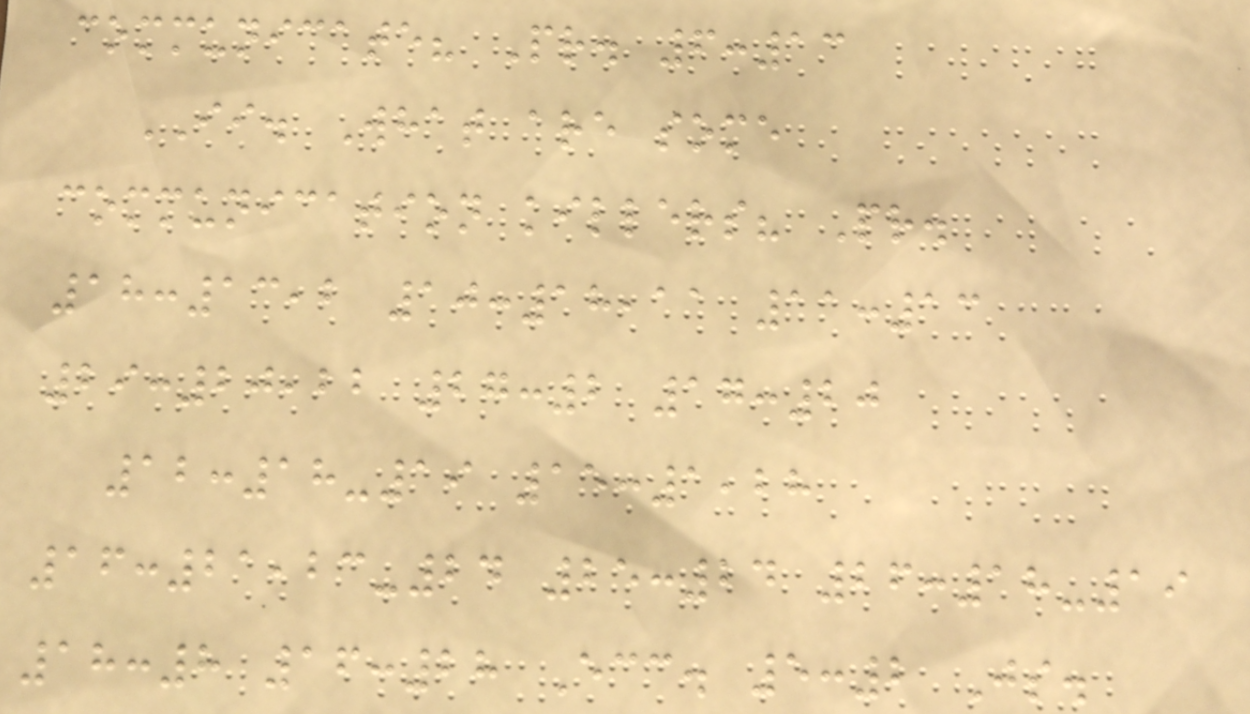communicate? Pr. 6:13
II. What are some
communication killers? Pr.
18:13,2 10:18,11 11:13
29:20,22 27:2 17:20
12:18-19 15:1,28
16:21,23-24 25:24 26:18-19
18:8 16:28 Ecc. 5:2 Js.
